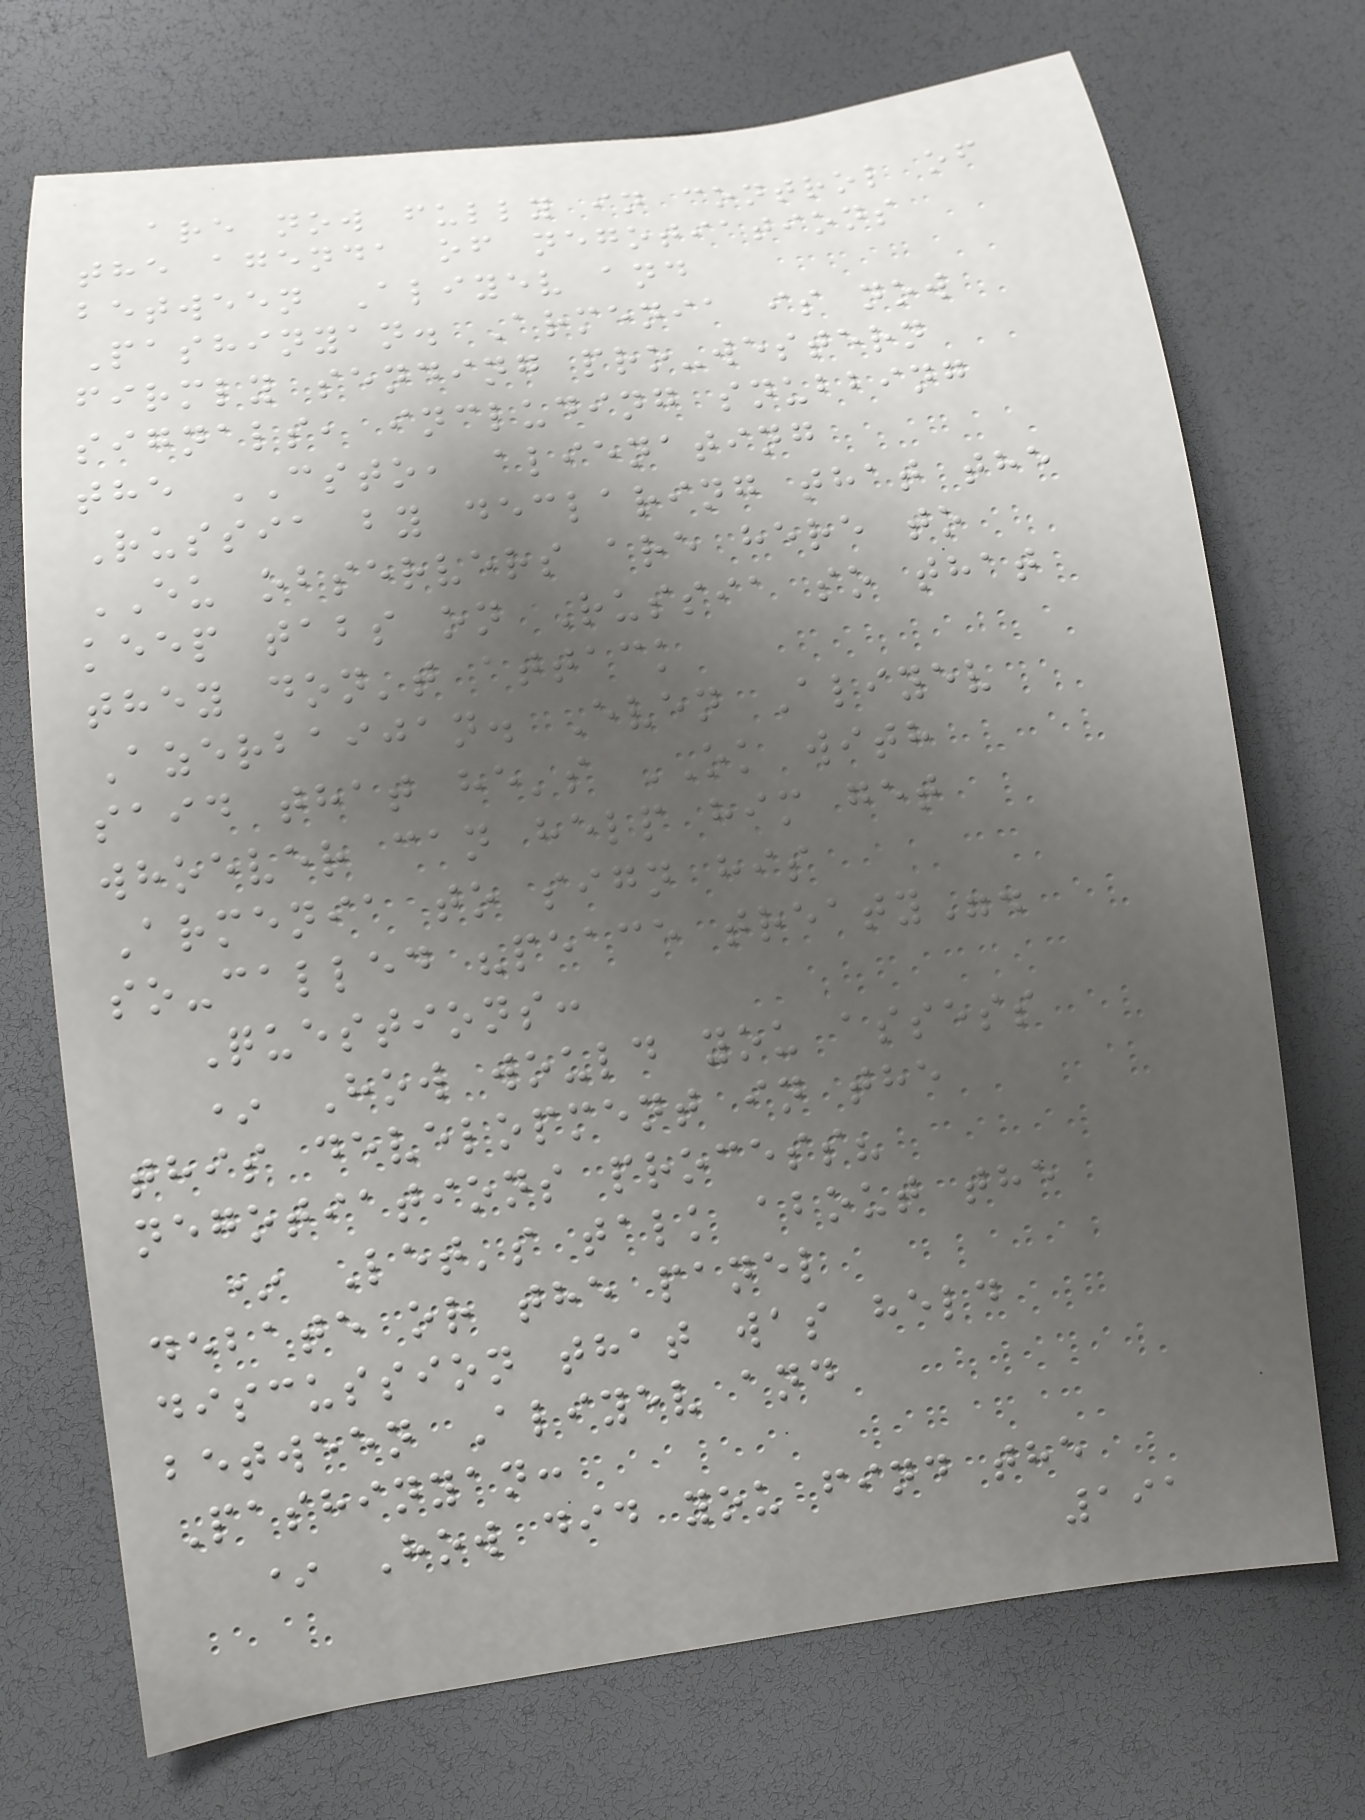are now fully in control of
the agenda of negotiations
between Aliyev and
Pashinyan. Armenia is now
firmly sending pro-western
signals, including snubbing
the CSTO, alienating
Russia by declaring that the
EU observers are here to
keep tabs on Russia so that
they don't attack
Azerbaijan. Even Aliyev
said that he's OK with
whoever can help him get
Armenia to sign his
so-called "peace treaty".
Questions:
* How would you assess
this development in the
negotiations process?
* Let's talk about the
debate or the panel
discussion that was held
between Aliyev and
Pashinyan:
* How did you find the
191
